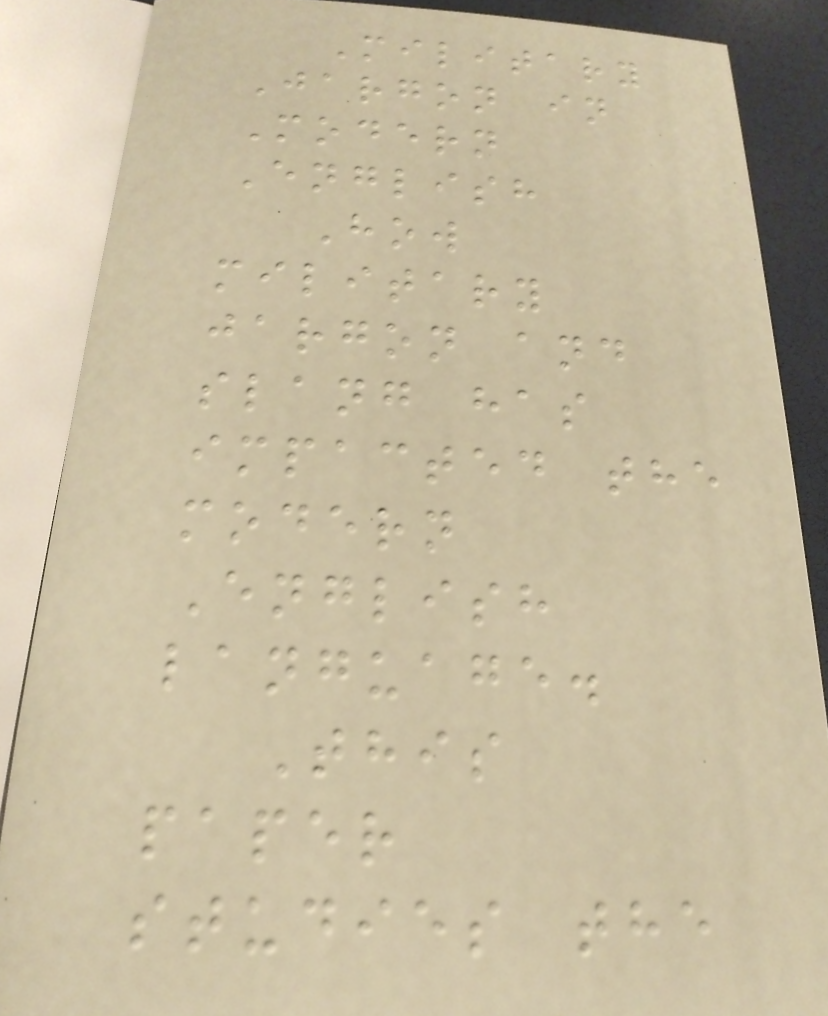Military
Jargon in
Modern
English
How
military
jargon and
slang has
impacted the
modern
English
language.
This
paper
studies the
